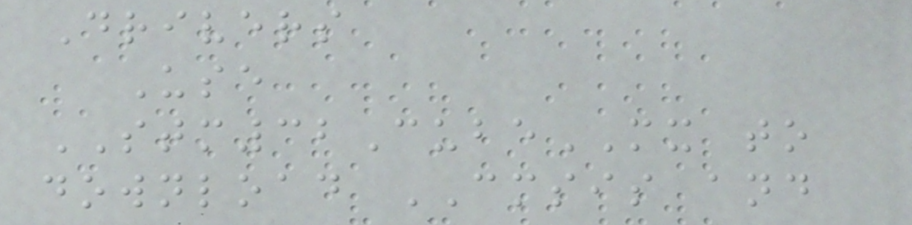Drivers
Use
STM32CubeMX to
download CMSIS and
